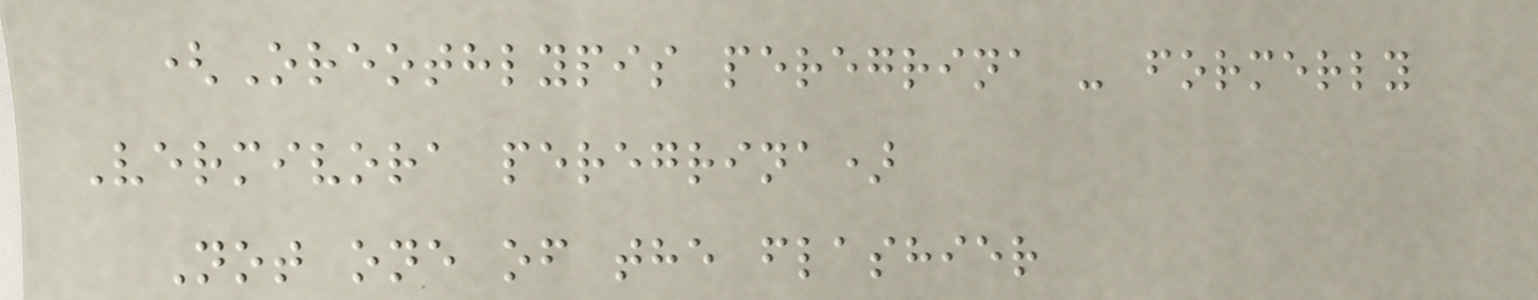(Oreothlypis peregrina - formerly
Vermivora peregrina)
Not one of the flashier
